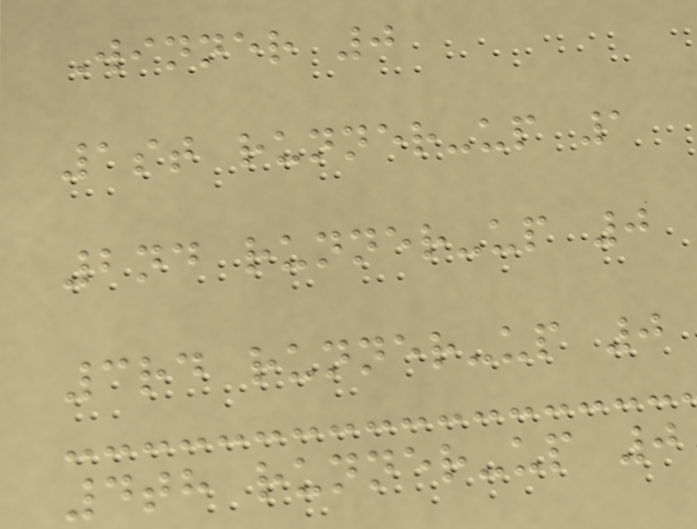Winner 0
1st runner-up 1
2nd runner-up 0
3rd runner-up 0
4th runner-up 0
